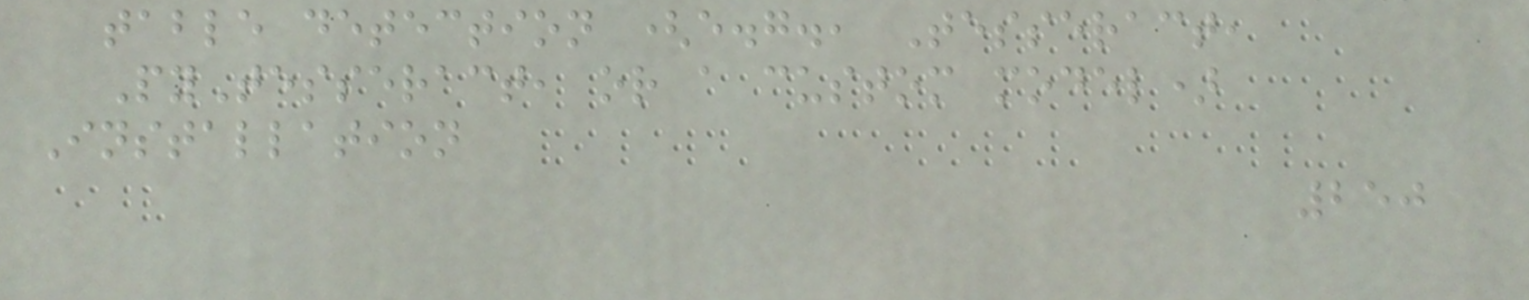table detection (e.g., Tesseract,
PyTesseract, or a custom model)
Installation
250
